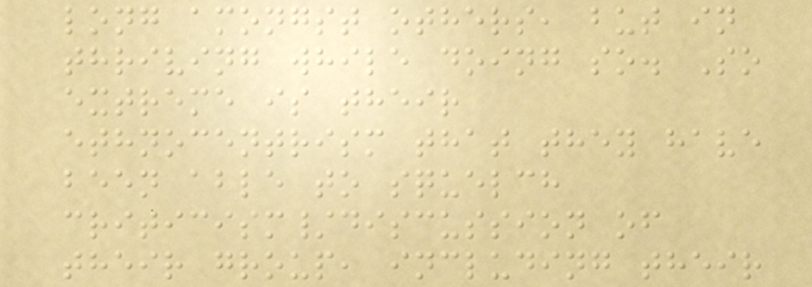long amongst others, but in
thriving while doing so. So
extreme is their
ethnocentrism that they have
been able to squelch
criticism/discussion of
their group, including their
